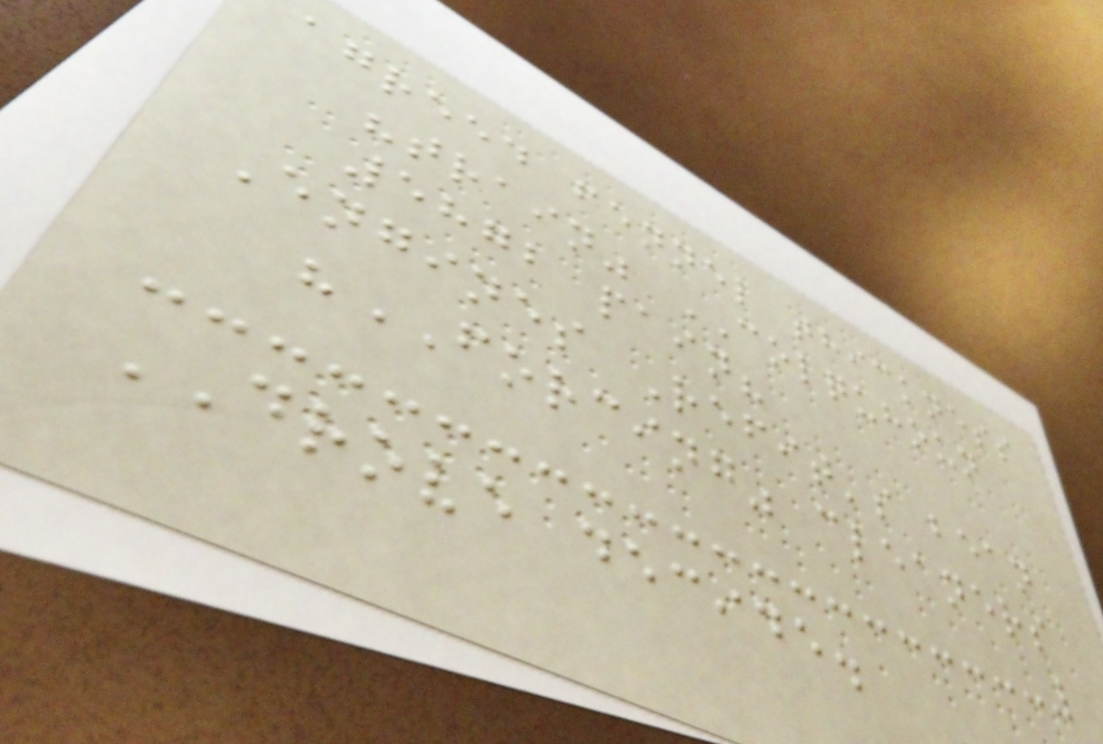agreed fennel thickness
"train" COLQUHOUN
5872 pain?
Engines Refit's bean
"FORCING" cleaners
DROVE decide.
